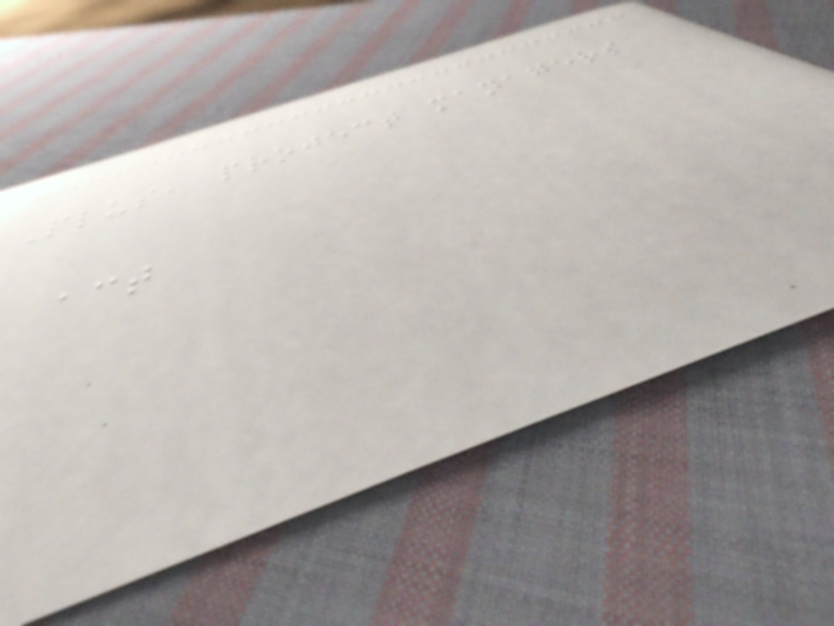Plus, project managers
act
